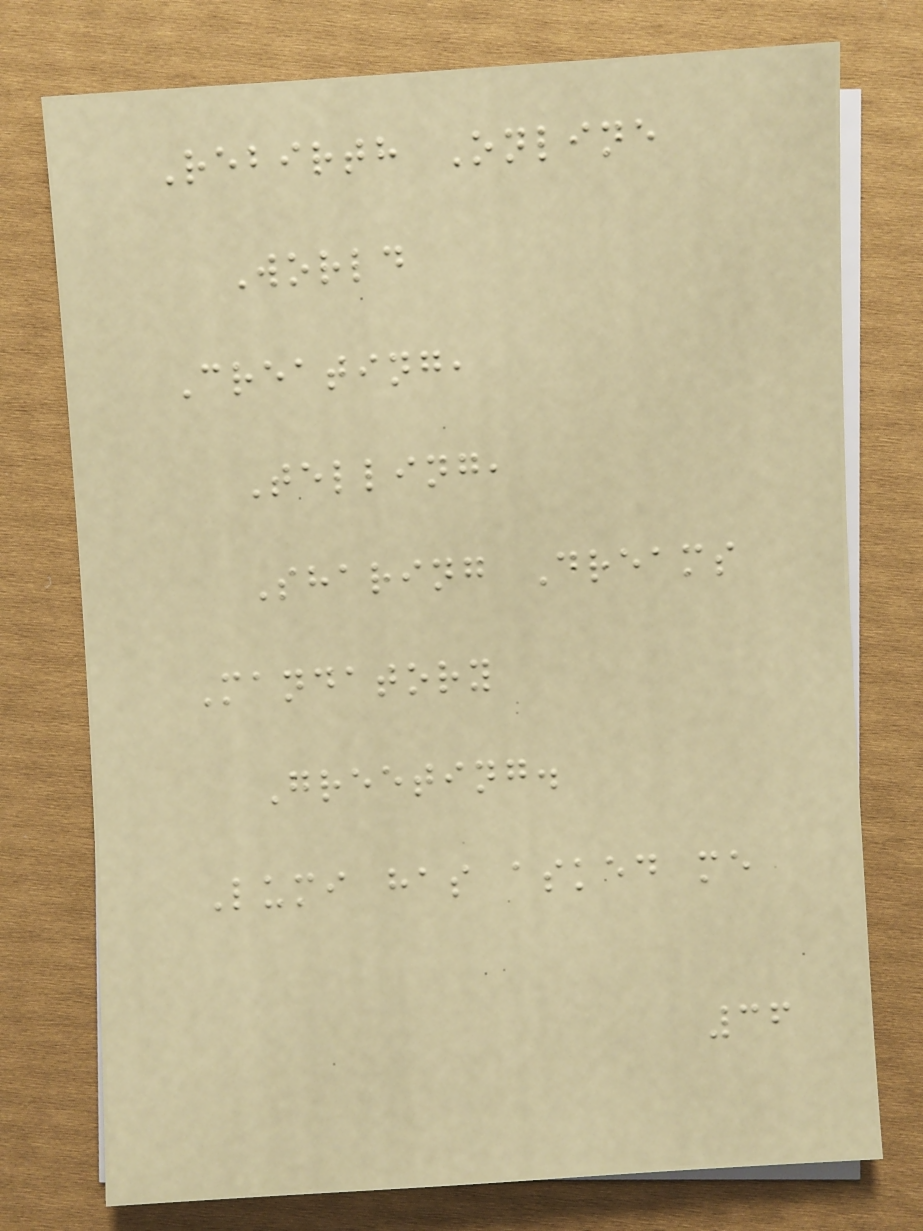Rebirth Online
World
Creating,
Telling,
Sharing Dreams
Mandatory
Greeting.
Lumi has asked me
36
